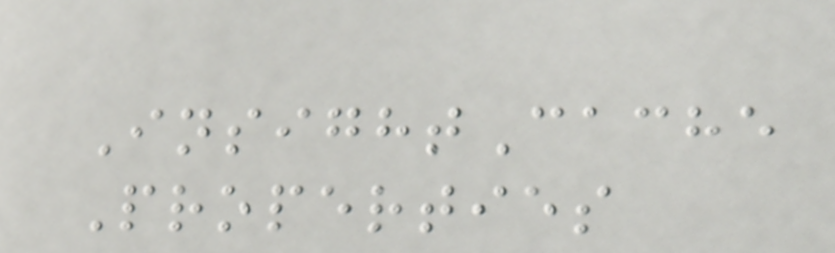InsightCache
Properties
